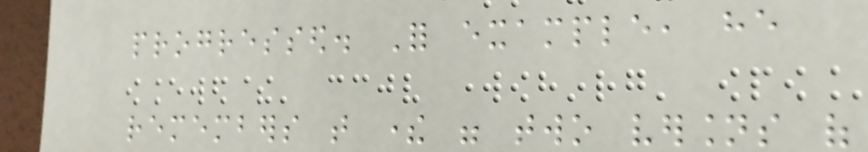progressed. For example, he
remembers that there were two versions of
